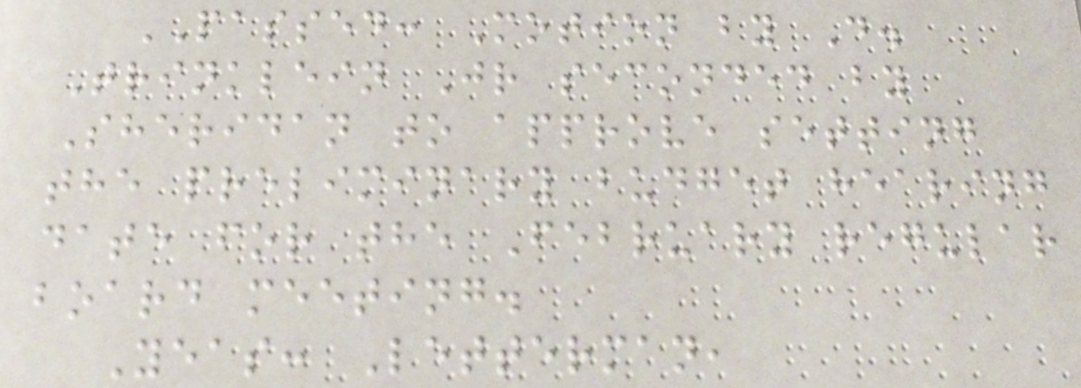PASSED: Motion by D.
Trinklein Jr seconded by
Sheridan to approve setting
the preliminary budget hearing
date for the February regular
board meeting.
Yeas: Letterman,
